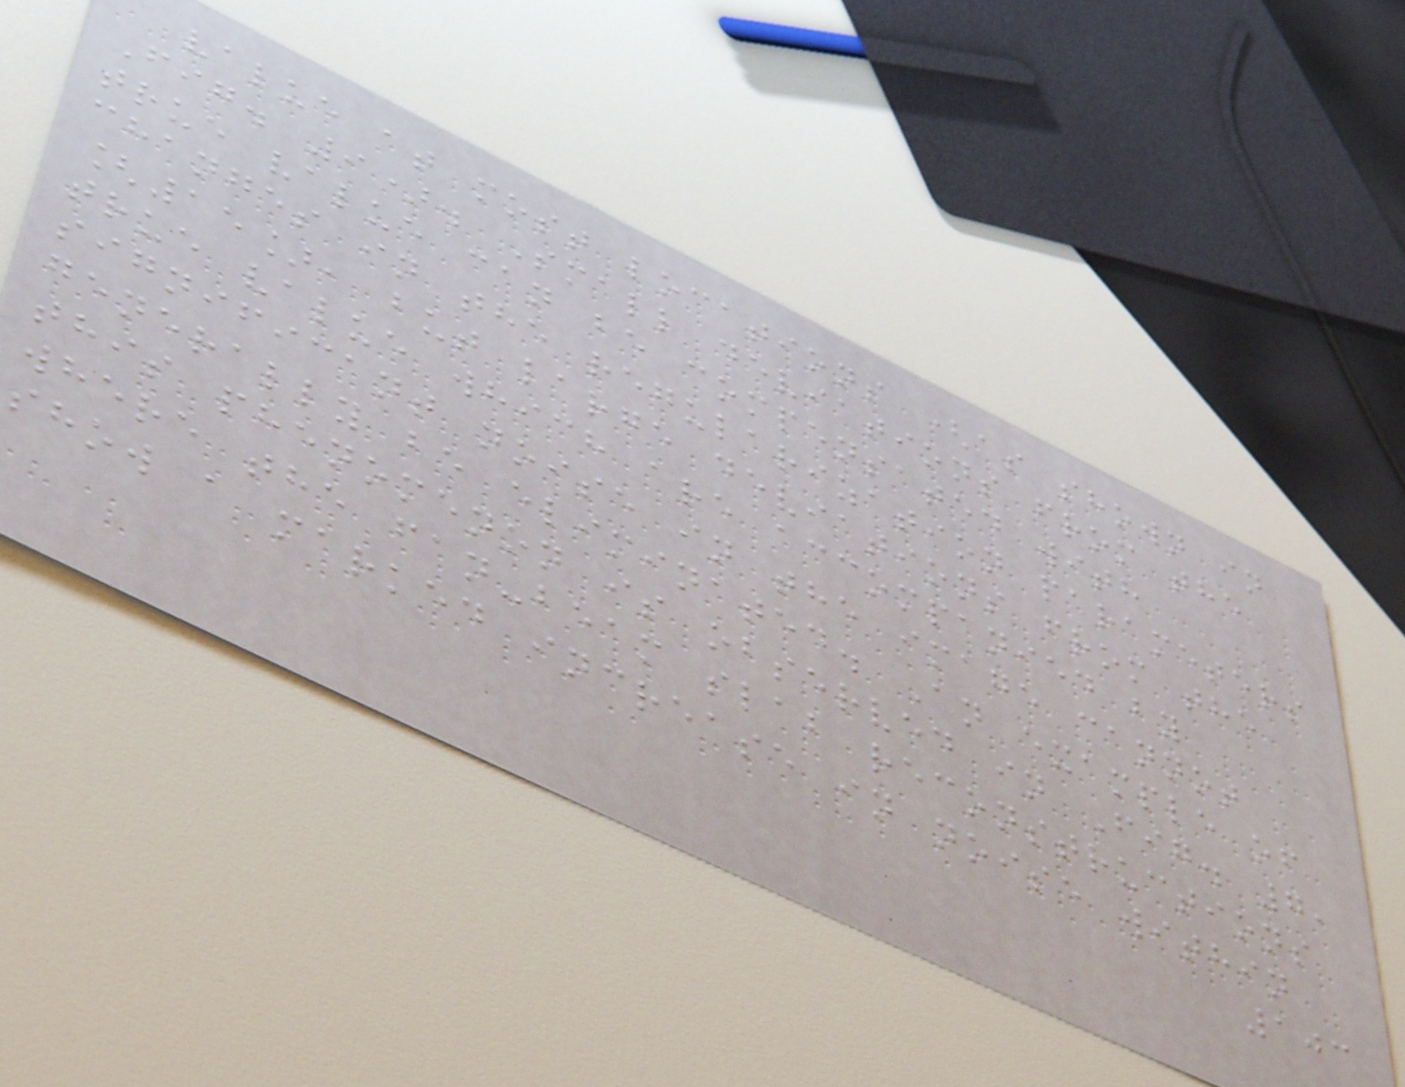value at most locations (as shown in
Fig. 9). Small deviations from the
true value can be compensated with
changes in the regularization parameters
[15], but large deviations from the
true value which are accompanied by
significant noise in the image cannot
generally be eliminated. An example of
this phenomenon is observed in Fig. 7,
where the fan-beam slab reconstructions
show a marked increase in noise within
103
